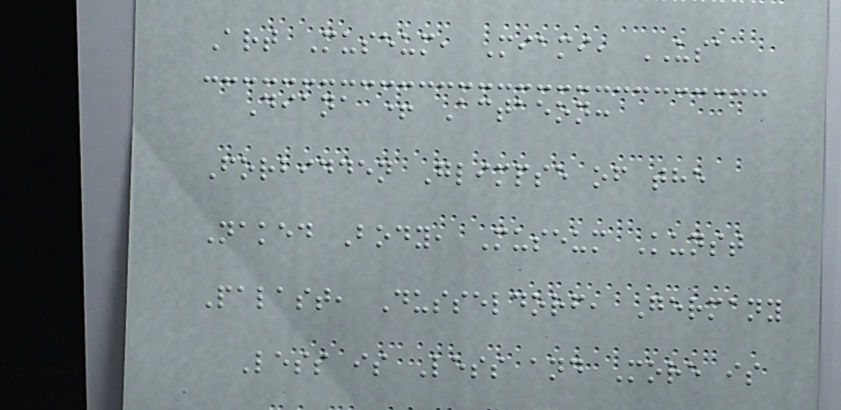Art Museum, Miami, USA
Diana + Actaeon:
Forbidden Glimpse of the
Naked Body, Museum Kunst
Palast, Dusseldorf, Germany
Less is Less and More is
